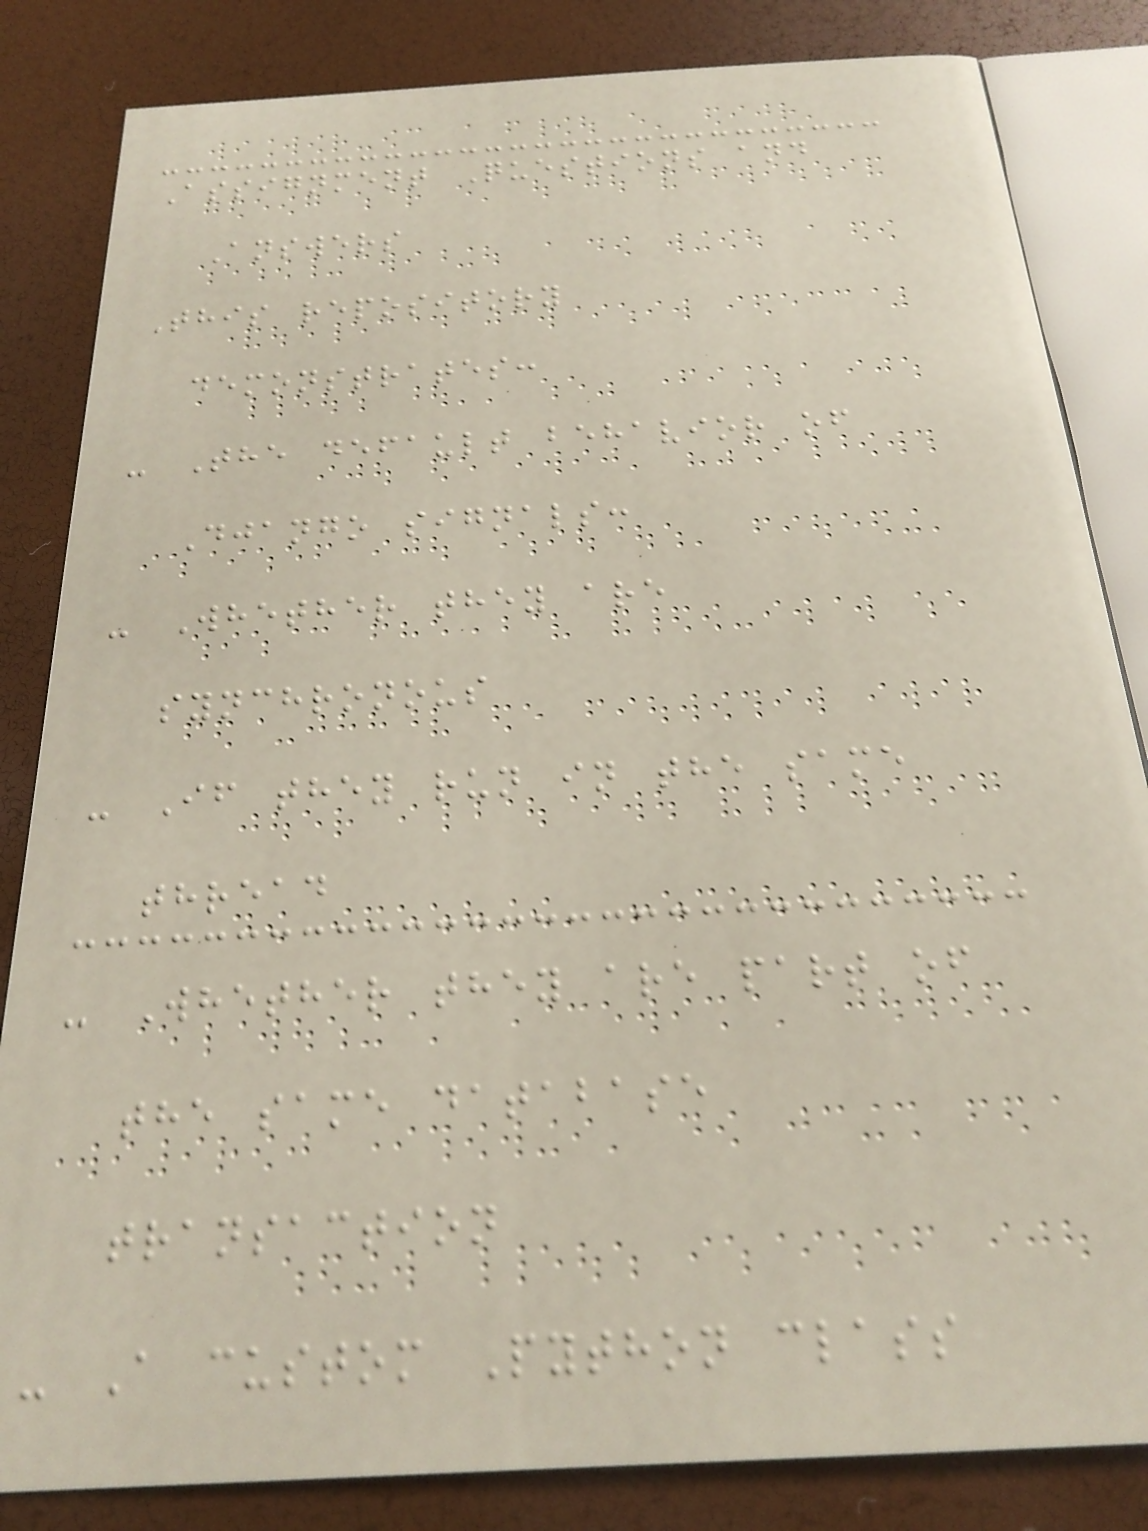Assignment Questions and
Answers
This repository
demonstrates:
- The default behavior of
Django signals:
- Whether they are
synchronous
- If they run in the same
thread
- Whether they are part of
the same database
transaction
- A custom Python class
